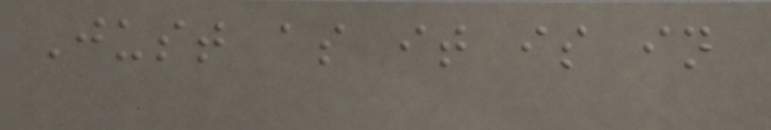Just as it is in
